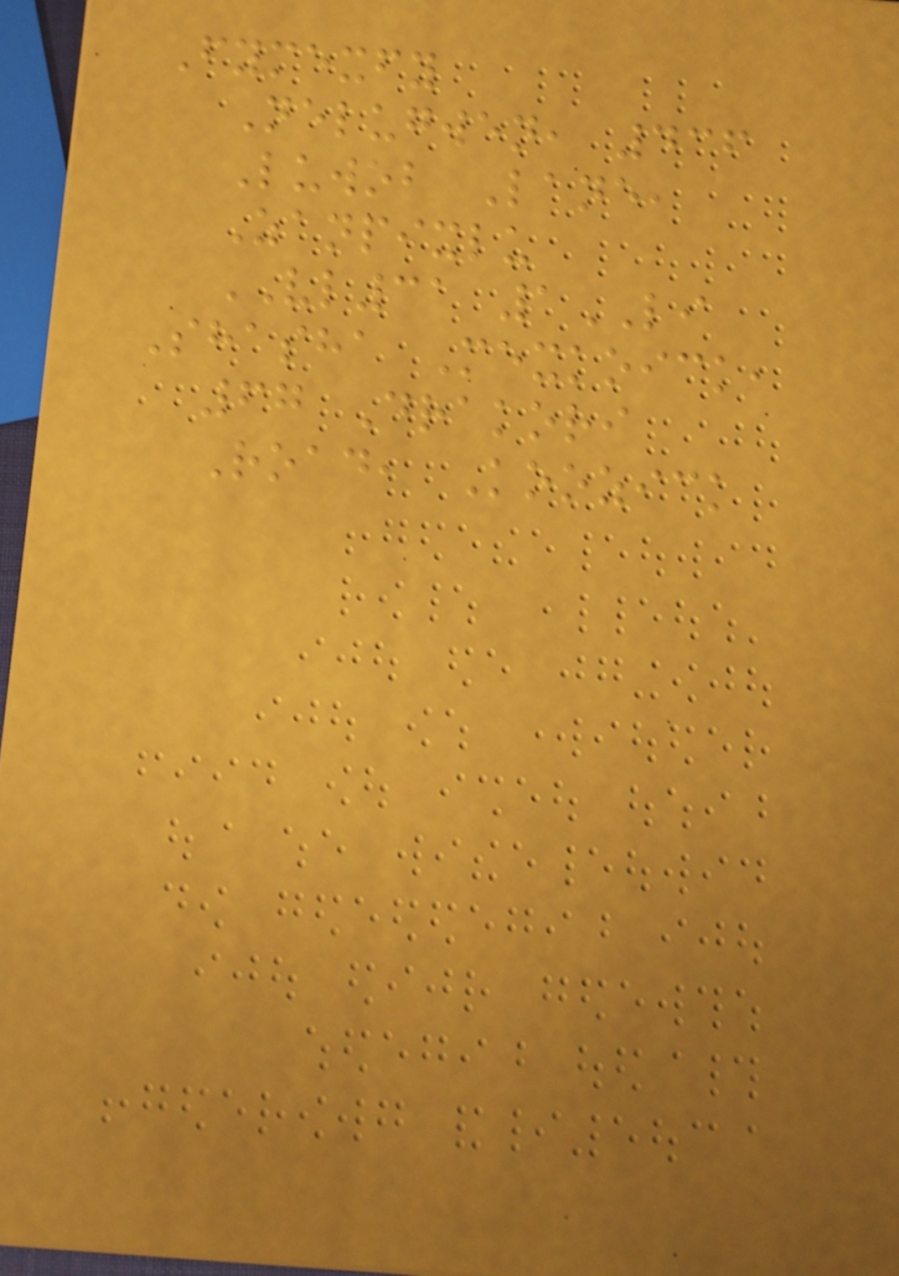Fymexfy
Nelugwen, 436
Luwob Lane,
Zanpixlu
VL31 1LI
Shasha Mexkoick,
67 Drakori
Road, Koozick
